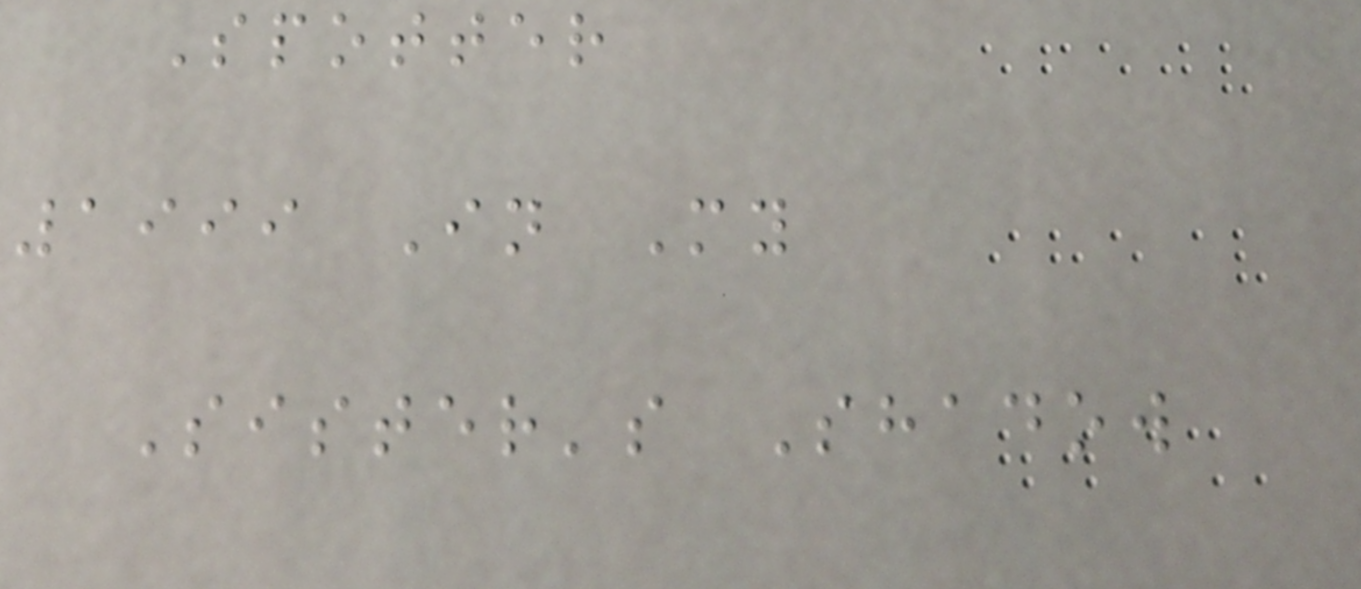Spotter
1999 In My
Sister's Shadow
